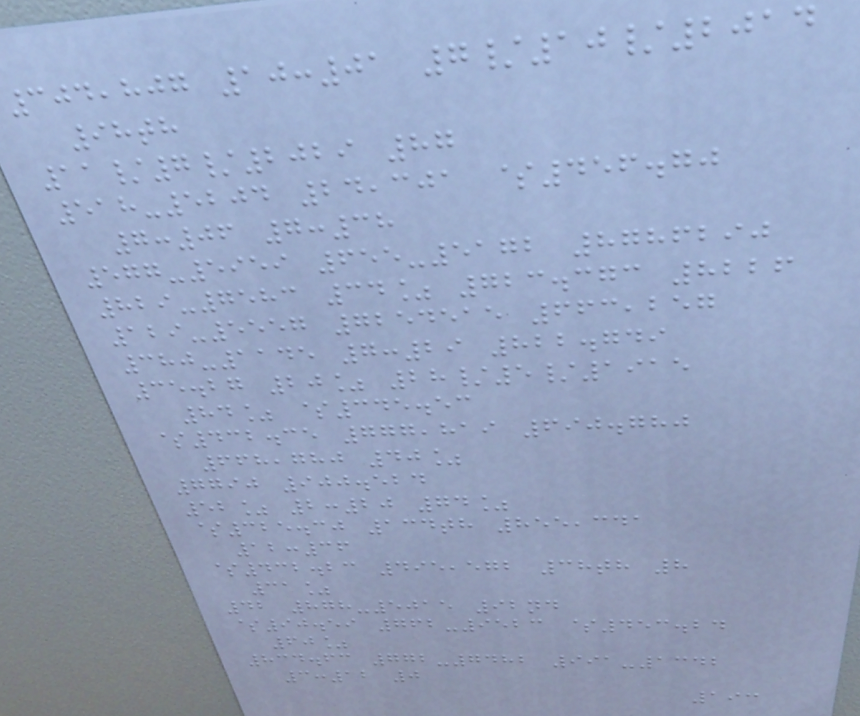304,807 10:01 7/10/2014
98th
11/7/2029 87
518-5204 24,301 $456.70
7:06 7:38
577-5959 655-5172 8786290
829-7583 34% 723.373 8226
129-5557 7254515 663,257
380-1145 7:29 822.749
35.27 20% 28/5/1915
84% $345.53
$432.35 777,819 690.780
668,780 40%
7790 900.524
52% 2:20 74%
$325.30 134th 855,341
12:36
$432.23 495,572 38th 8
31%
42 878-5015 92nd
$90.59 762-9523 $453.24
60%
834.63 772-7482 991-1342
3:12 0
193
